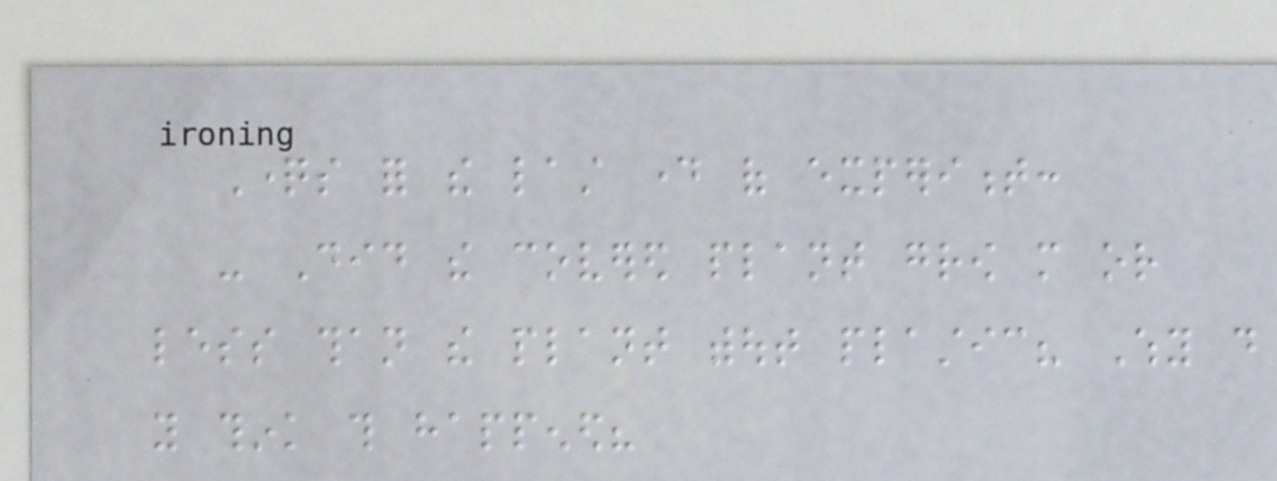Questions for the last day of experiment:
- Did the covered plant grow more or
less than the plant without plastic? Why do
you think this happened?
